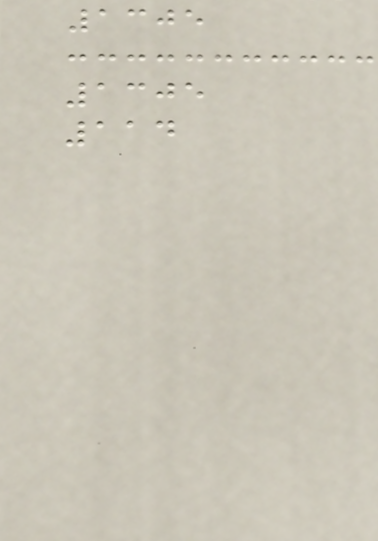1305
1305
114
